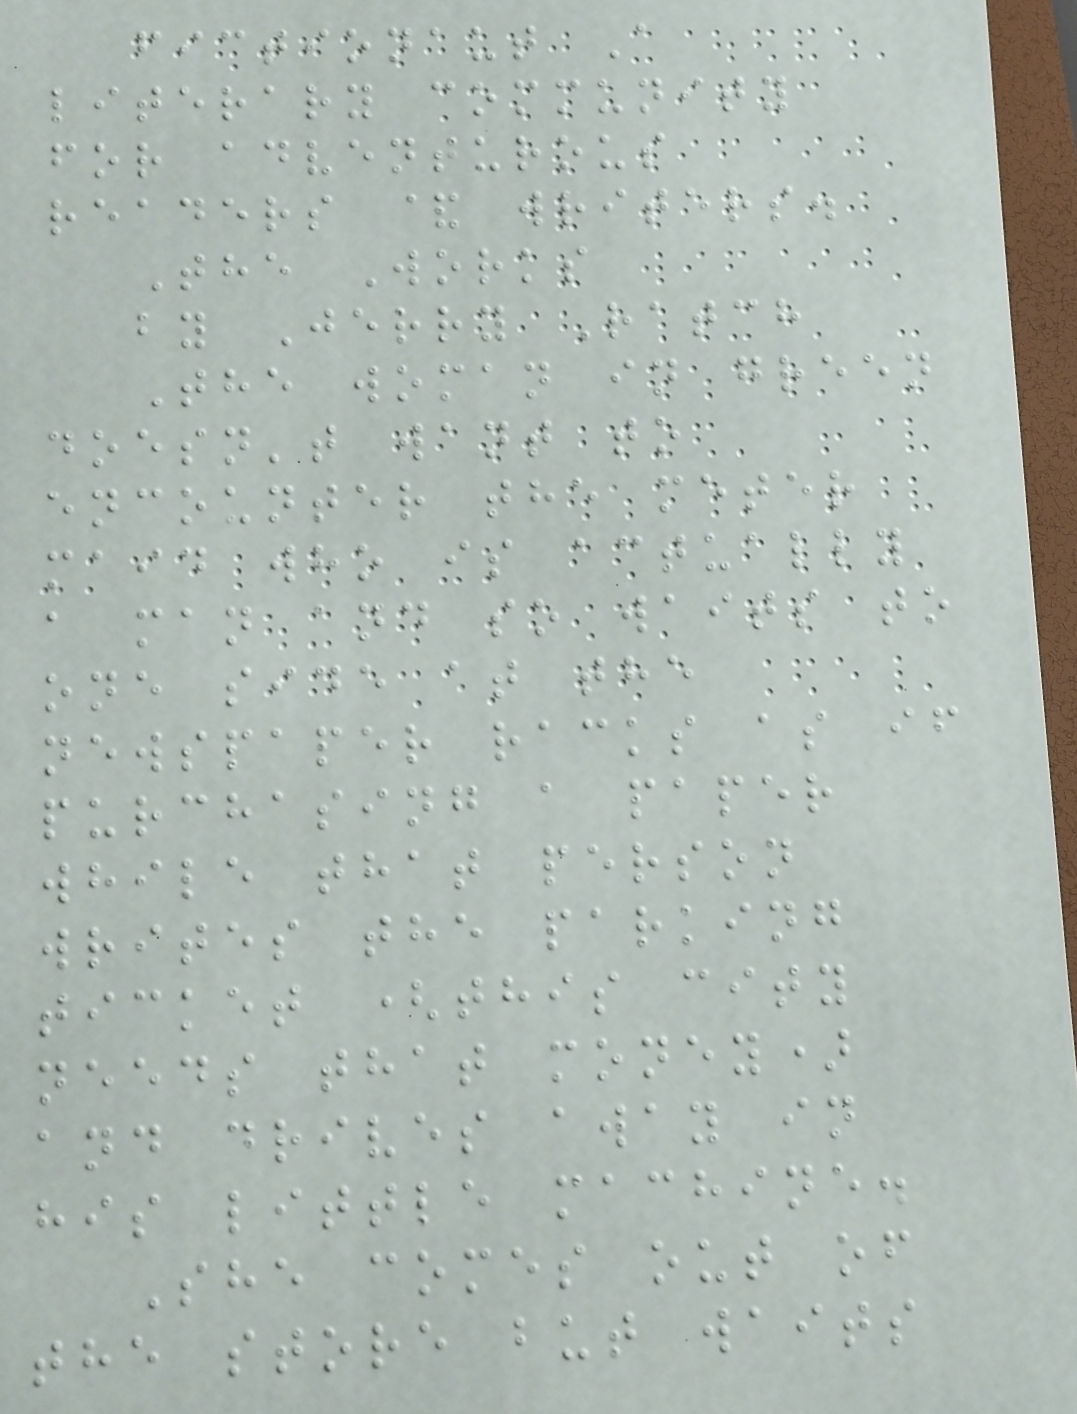fictionaut A
literary community
for adventurous
readers & writers.
The Works
by Jerry Ratch
The woman in green
doesn't want to
encounter the meter
maid who is actually
a man and so waits to
one side at the
newspaper racks as if
purchasing a paper
while that person
writes the parking
ticket (this city
needs that money)
and drives away in
his little machine.
She comes out of
the store but waits
